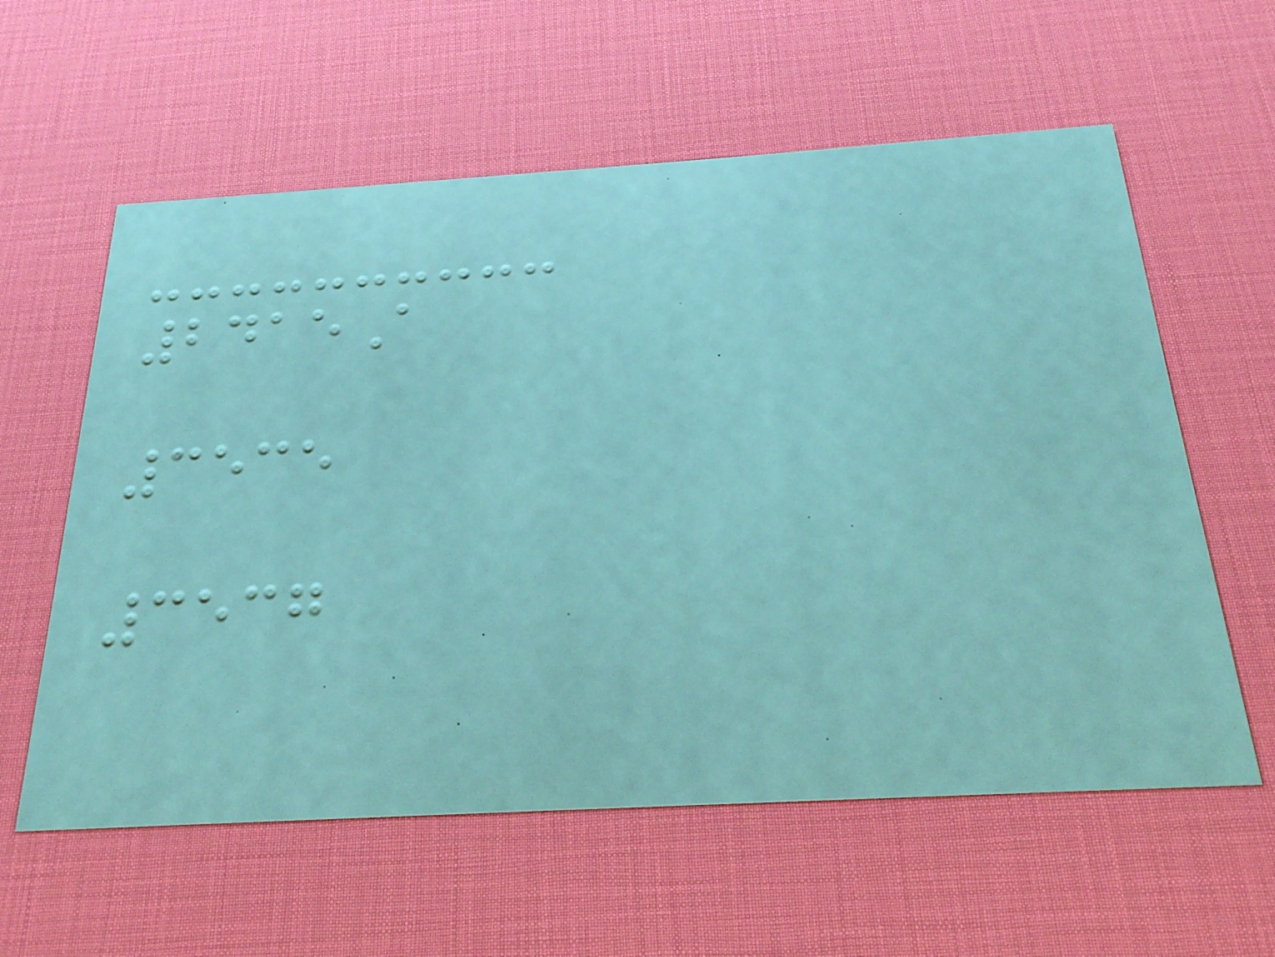2415A
3535
3537
